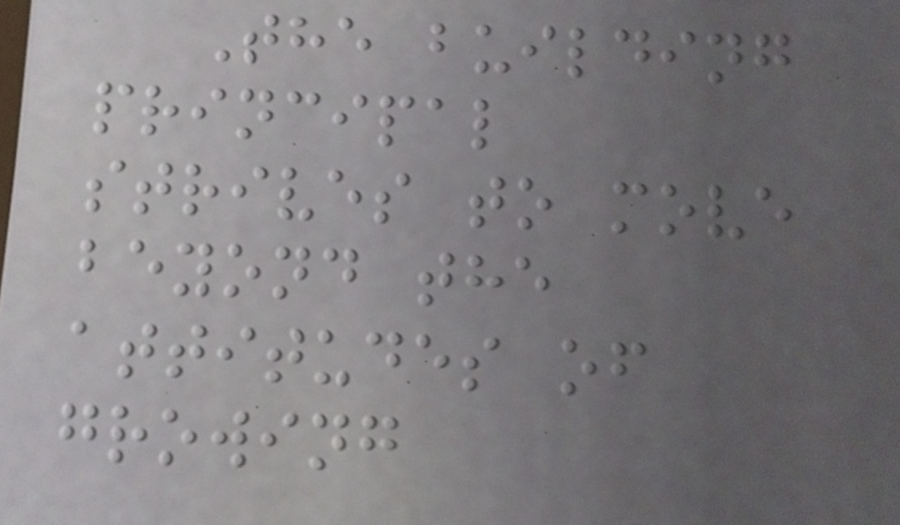The building
principal
strives to move
beyond the
attitudes of
growing
